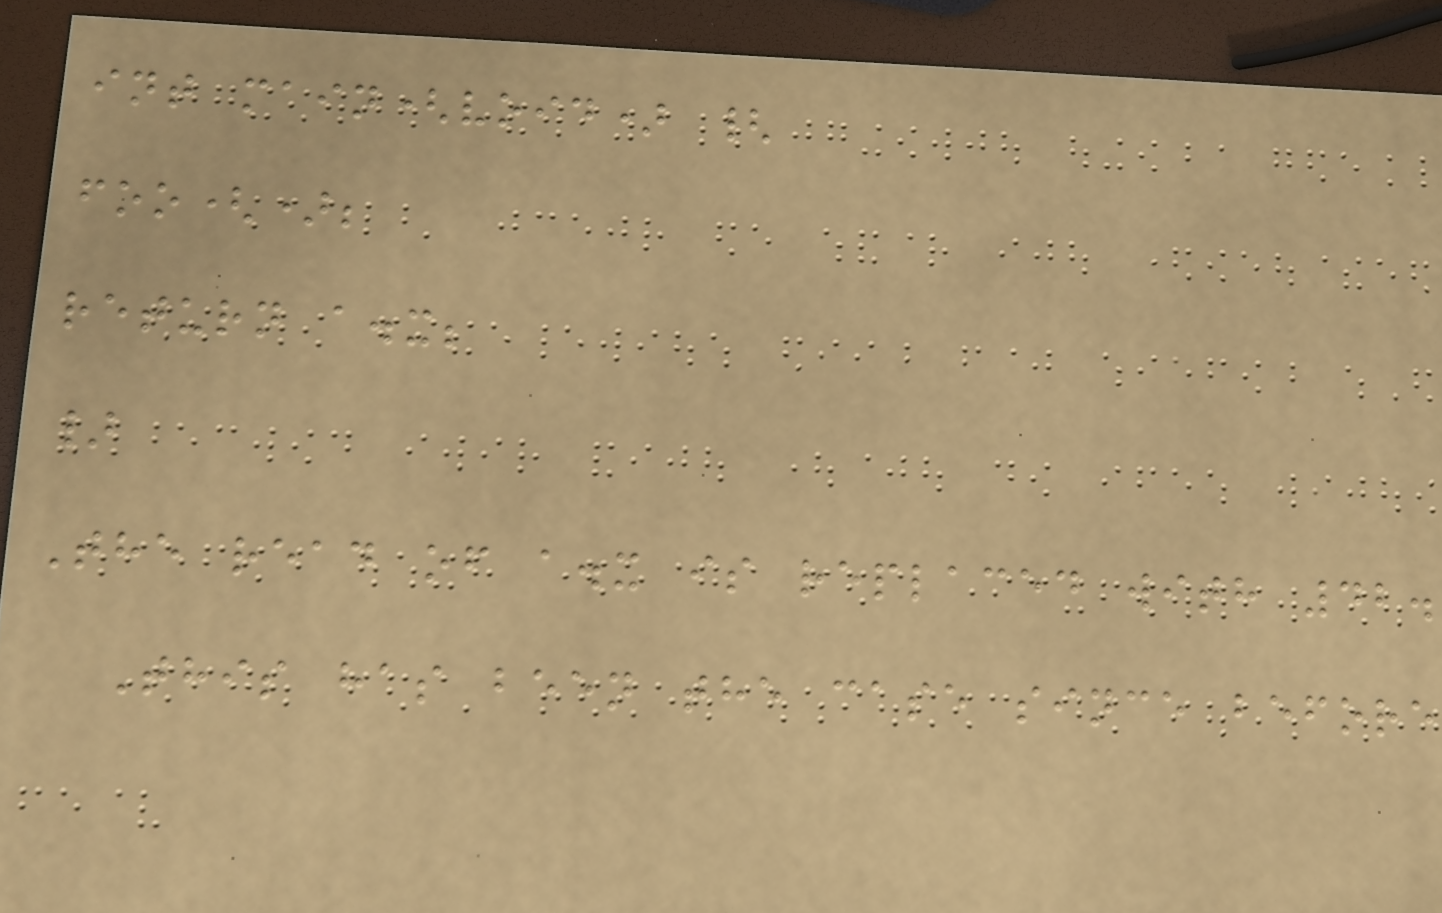int main(void) {
foo();
return a.x;
}
The read of a.x is replaced with 42.
This has been the case since before
